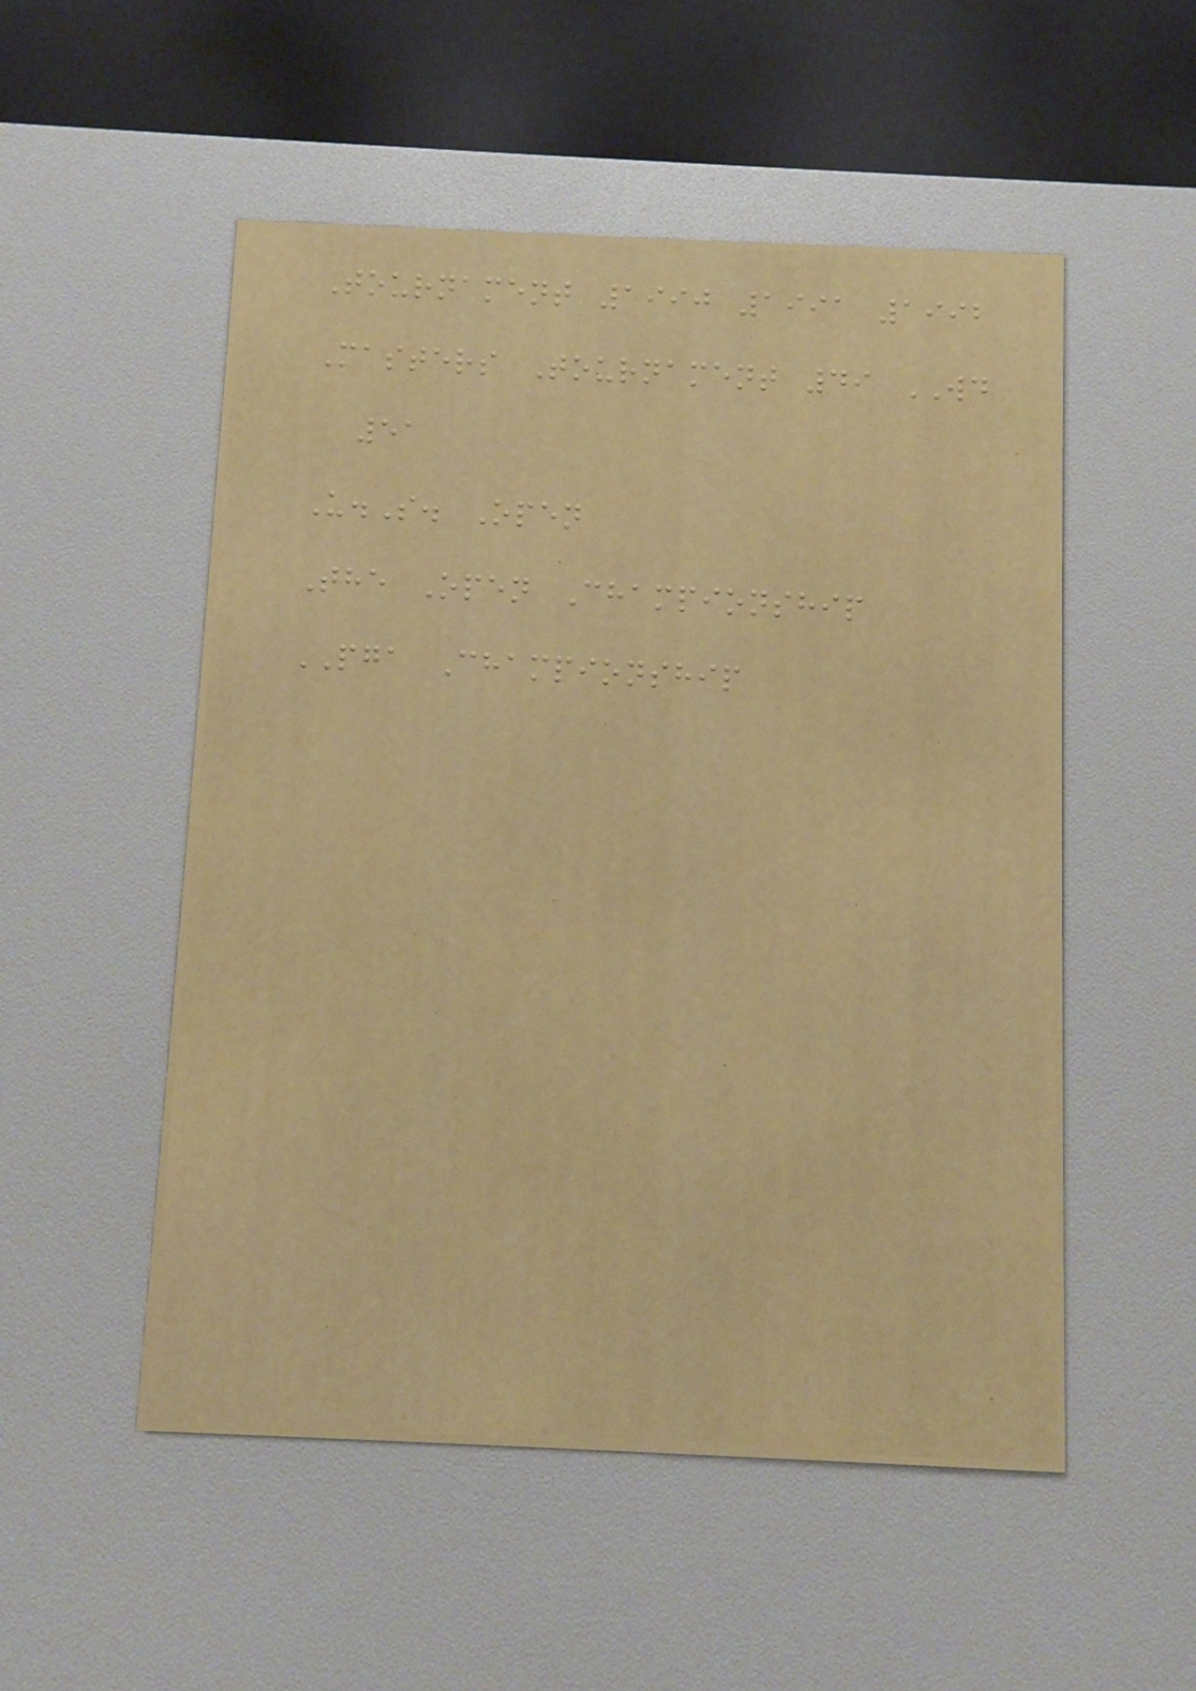Tournament 1990 1991 1992
Masters Tournament 49 WD
51
U.S. Open
The Open Championship
PGA Championship
